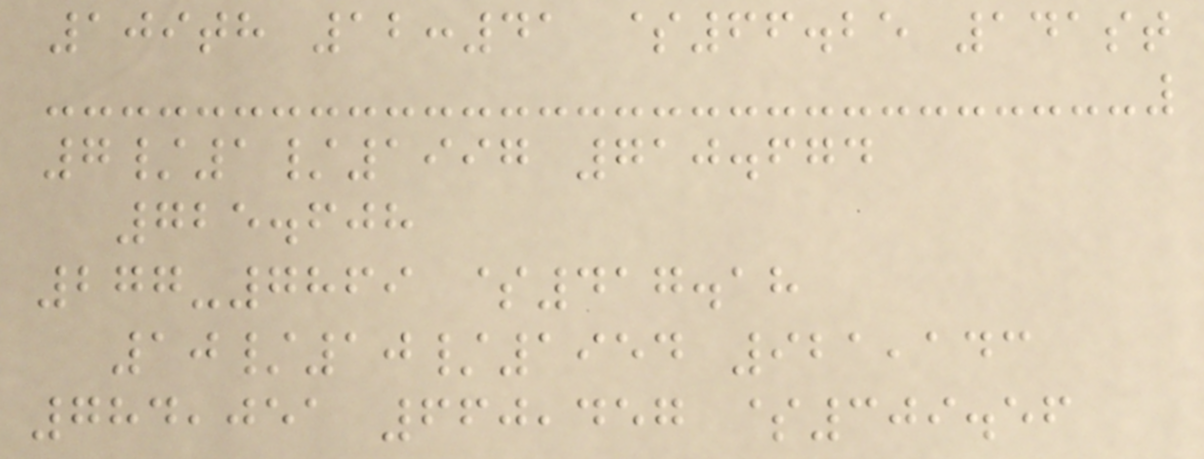109th 12:41 $66.25 141st
7/1/1997 710.674
725.608
277-7869 $417.18
10/10/1954 921,143
784,051 660,457 $309.56
